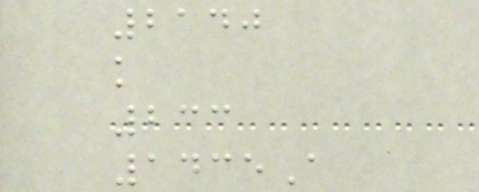2140
k
233
1435A
